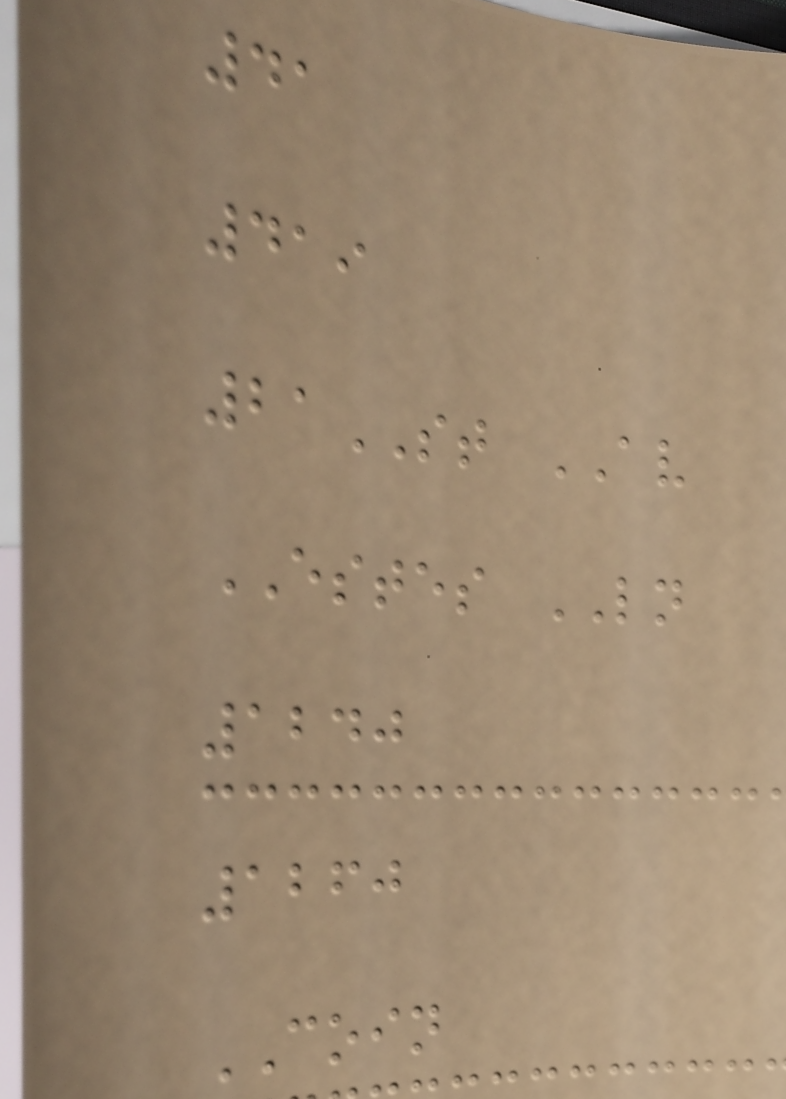41
419
21ST AV
ESTES LN
1240
1260
COIN
